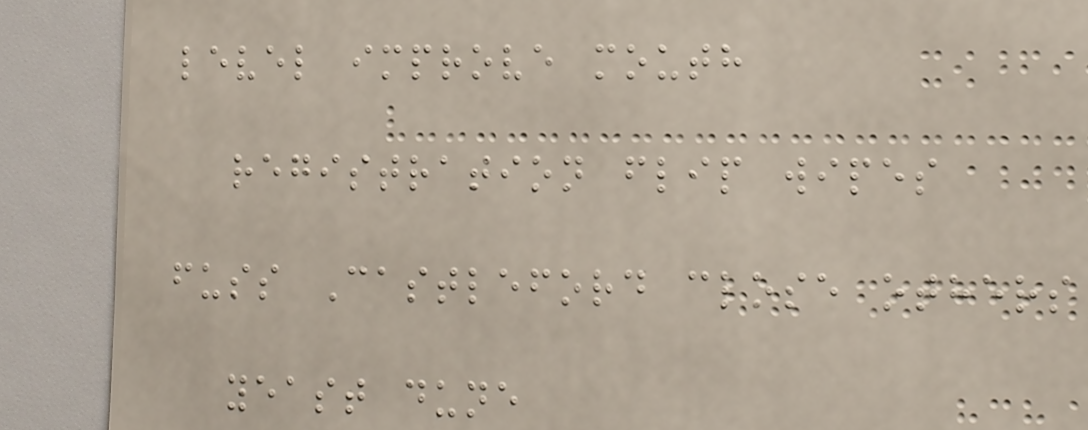level improve mouth
registration flip wipes
fuss Castleford close others
yeast dune
